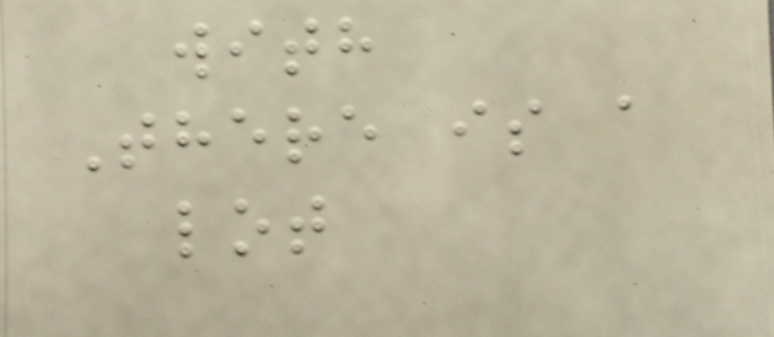with
There is a
lot
